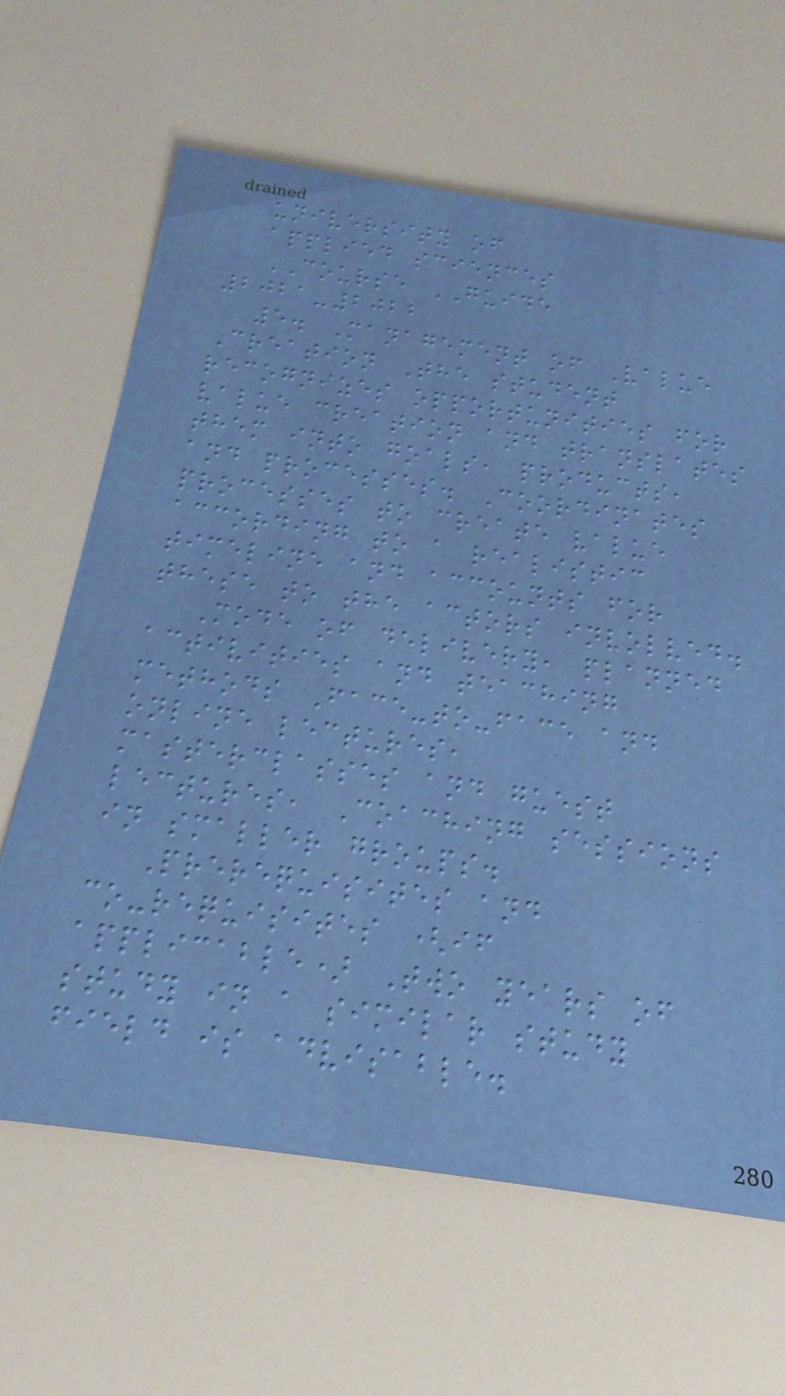university of
applied sciences
COURSE GUIDE
2021-2022
5. Management of Value
Creation The student
recognizes opportunities for
value creation and translates
them into goals, products,
and processes. Coordinates
processes to create value
according to a realistic
timeline and accounts for
these to the actors involved.
Mode of delivery, planned
activities and teaching
methods Face-to-face and
online lectures,
masterclasses and guest
lectures, Coaching sessions
in smaller groups.
Prerequisites and
co-requisites (if
applicable) Two years of
study in a similar study
field is advisable.
